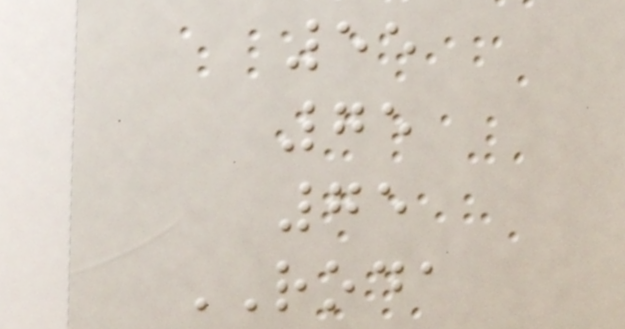55
75
75
RODA
